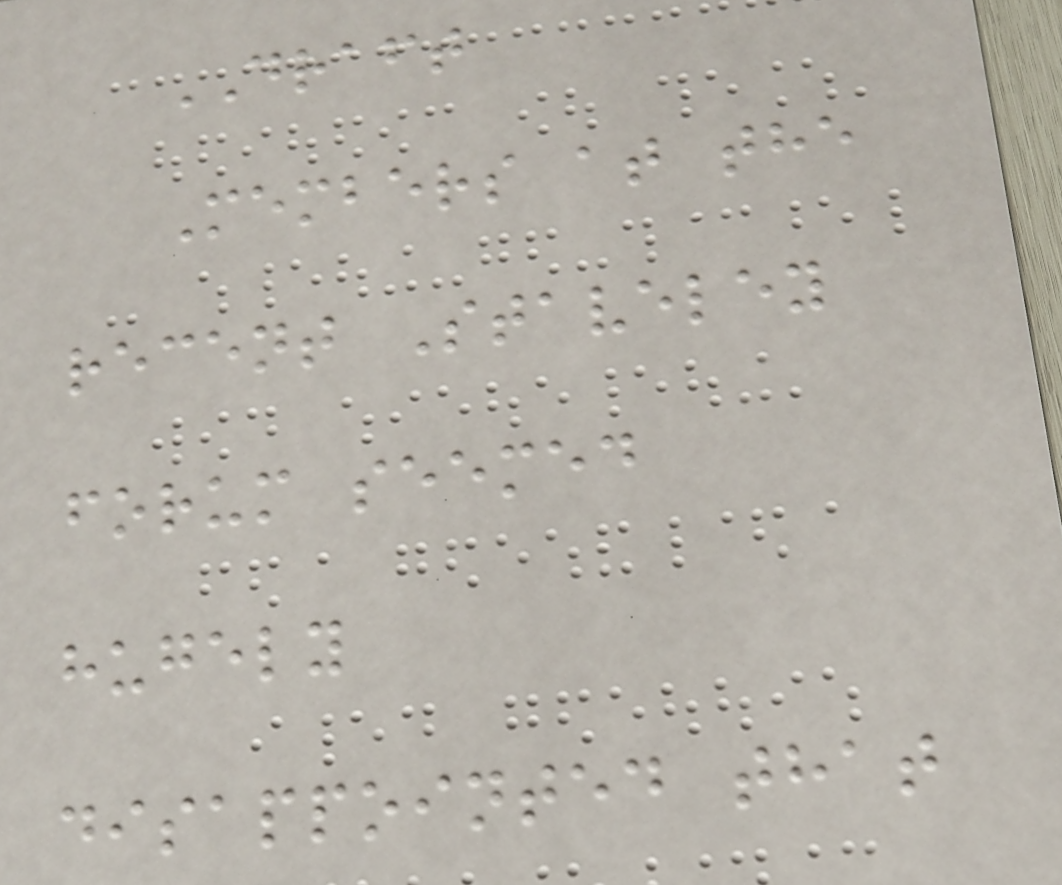DRAFT
Members at the
recent Staveley
forum seemed
hugely
disappointed that
